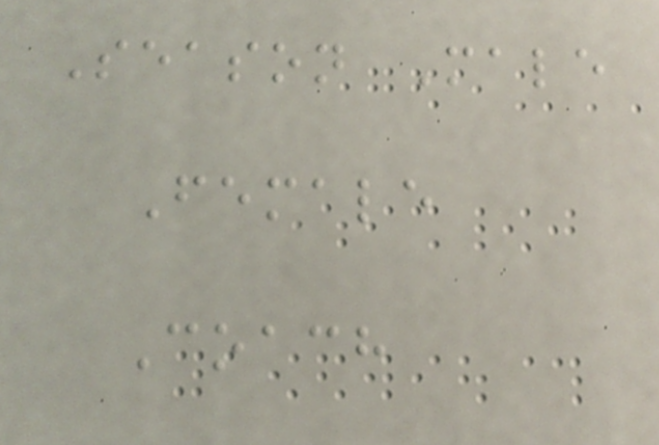Season Male
Female
Coach
